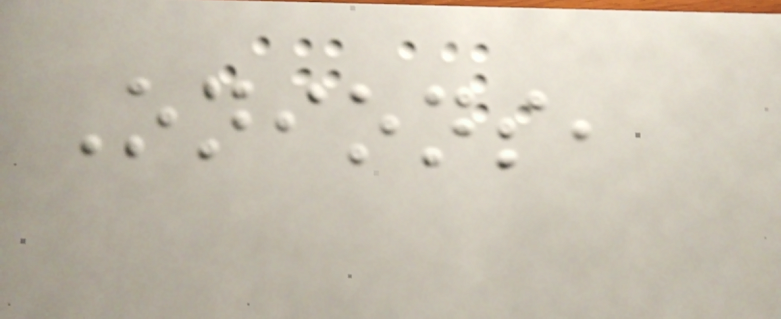Onions,
